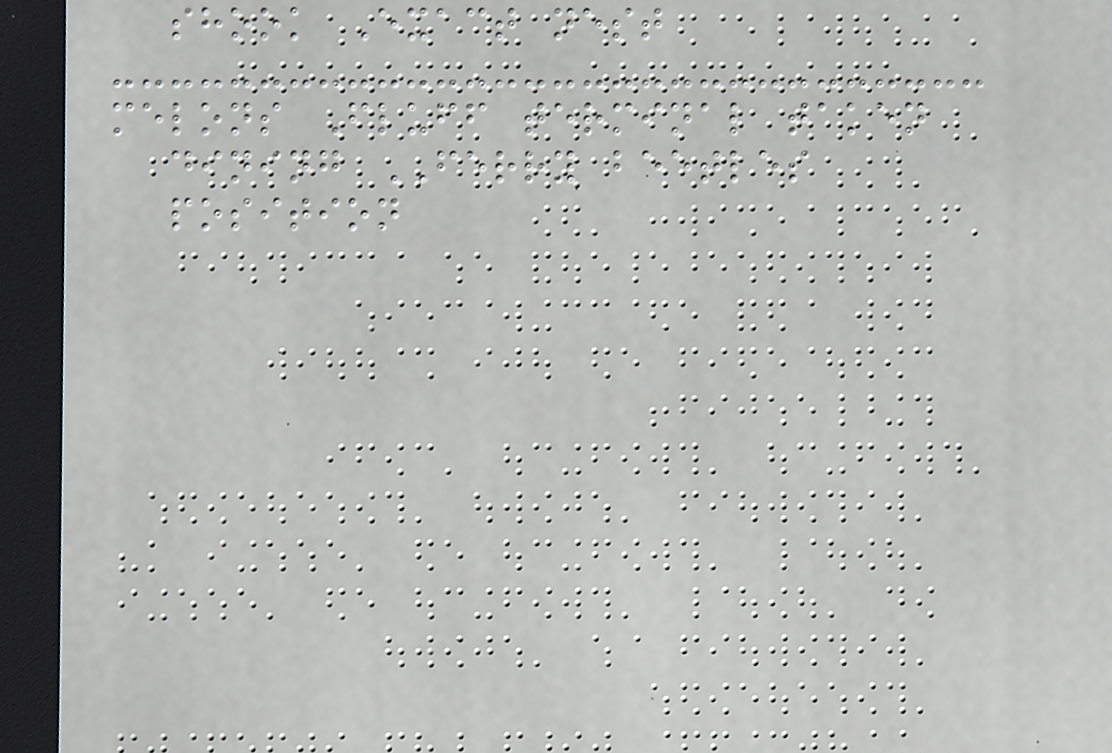shook Exact nest
melons Fluff terminal taken
dining FERRY beetles
position
